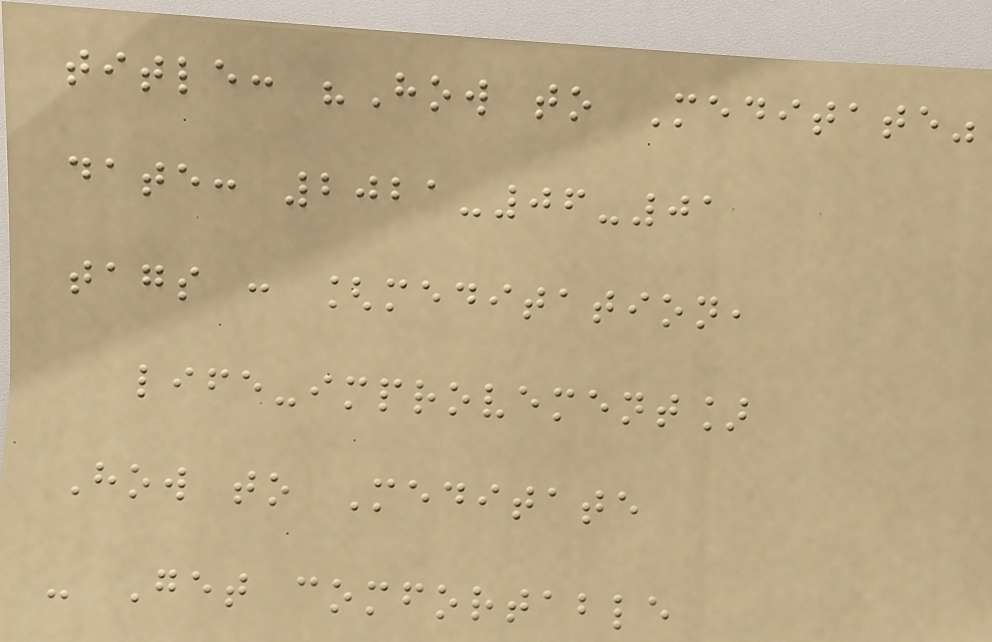title: "How to Meditate"
date: 2021-06-01
tags : [meditation,
life-improvement]
How to Meditate
- Get comfortable
